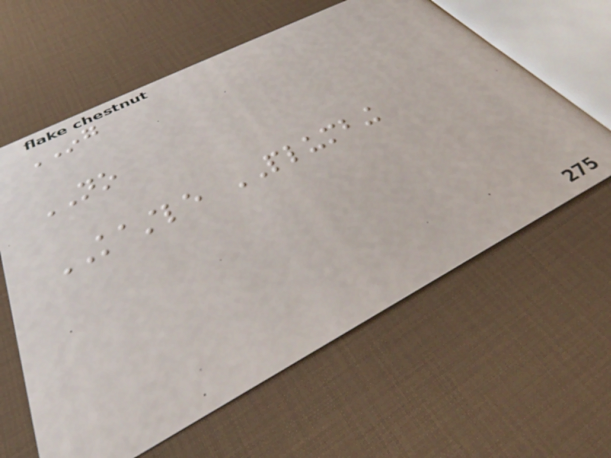ING
NO
KASTLE PLUMBING
